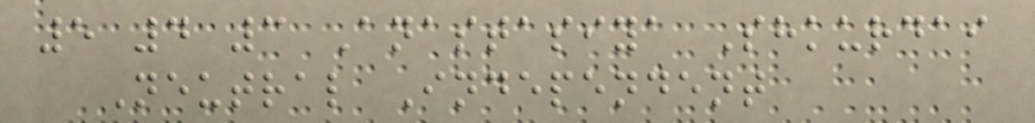5 4 3 Anastasiya Shkurdai
Neutral Independent
